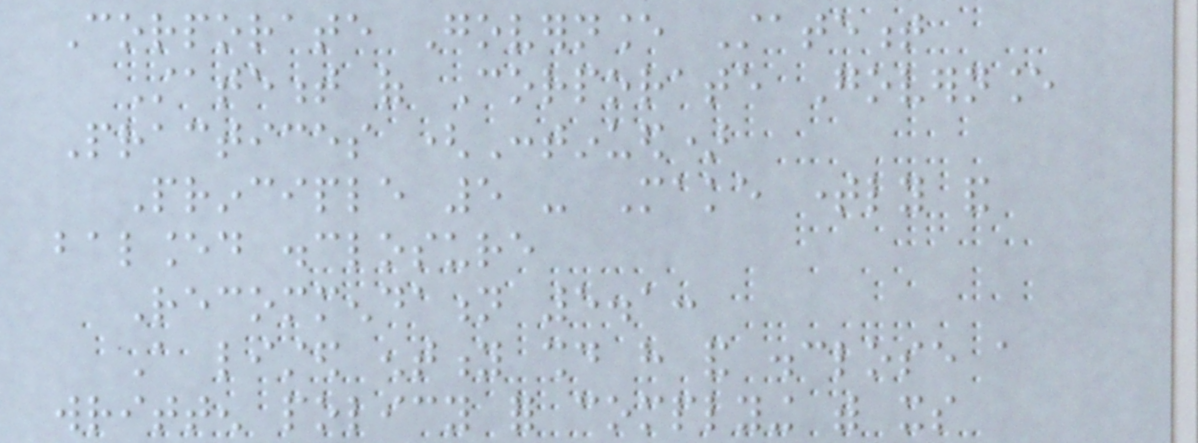Corporate Governance Statement
Statement of Corporate Governance
Practices (Continued)
Principle 5 - Make timely and
balanced disclosure
Recommendation 5.1:
A listed entity should have and disclose a
written policy for complying with its
